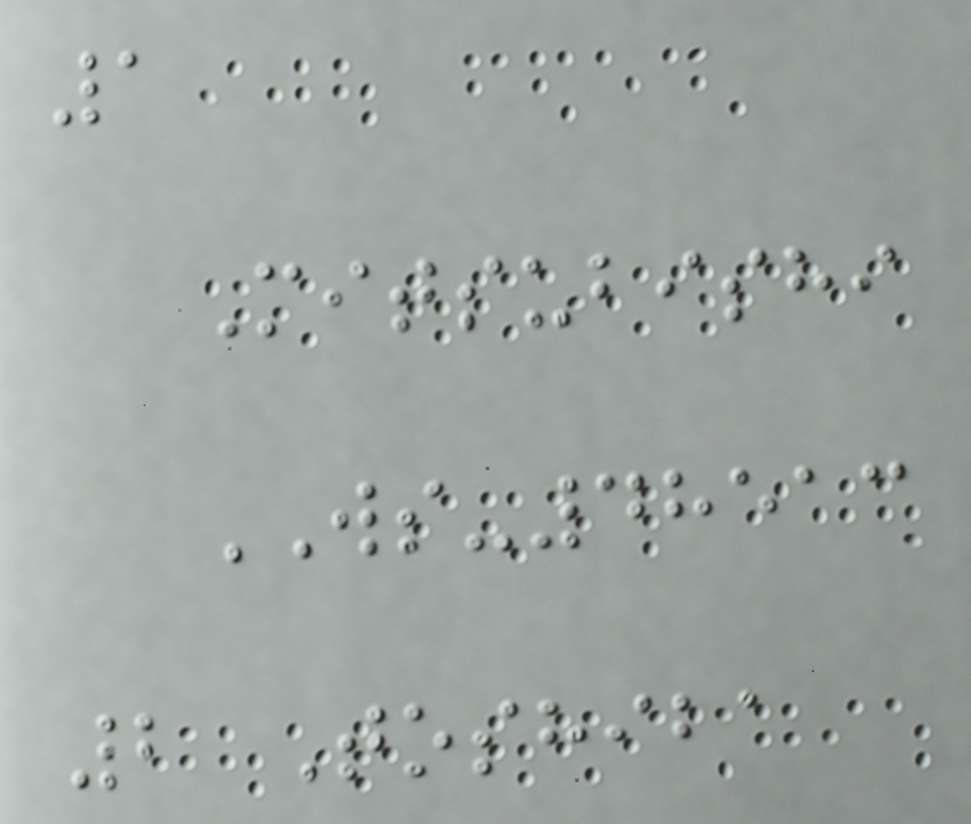1
Mitsubishi
WS-48513
2 Toshiba
